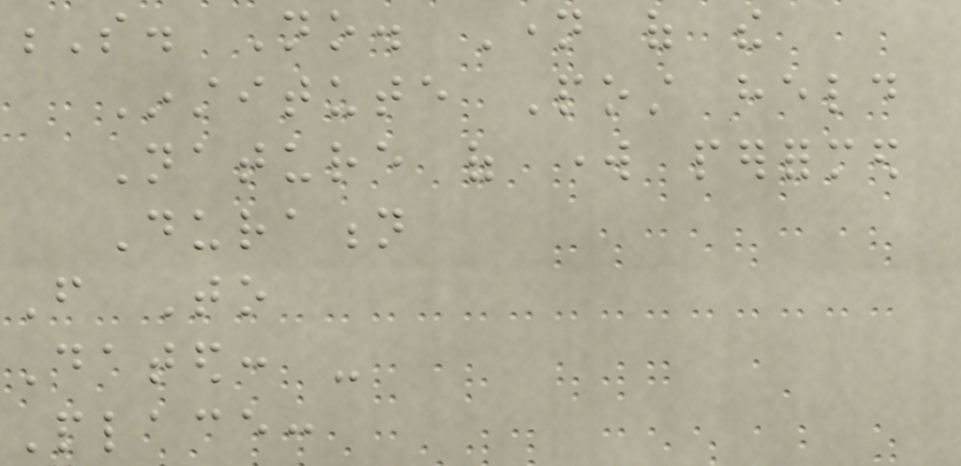S. No. Name of the
Institute Post held
Nature of work performed
Duration
From To
Dated: -
Place:
